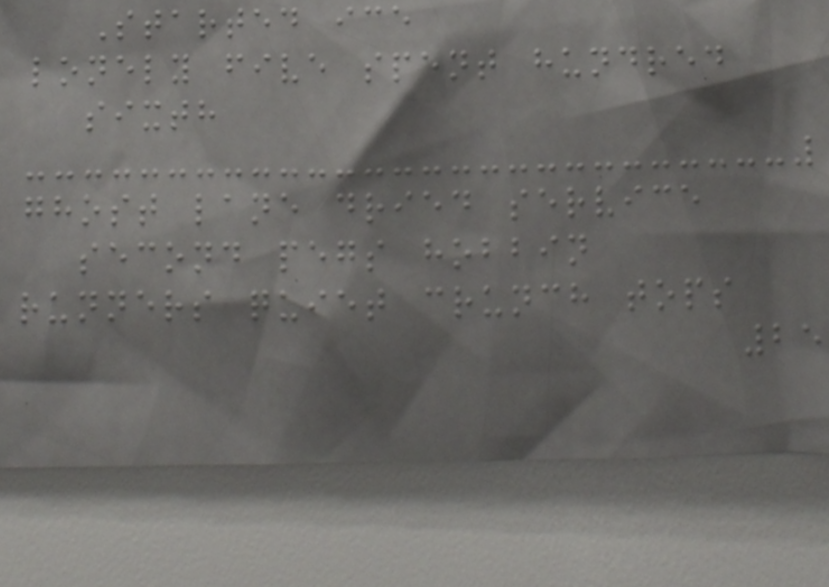Started ice
lonely five spent hundred
sixth
ghost lane dried service
second pegs hobbin
runners quiet crunch tops
25
